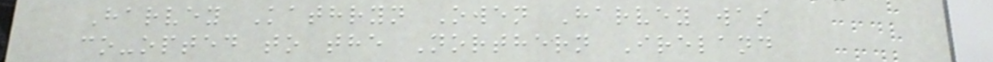Harvey Kathryn Owen Harvey was
co-opted to the Northern Ireland
